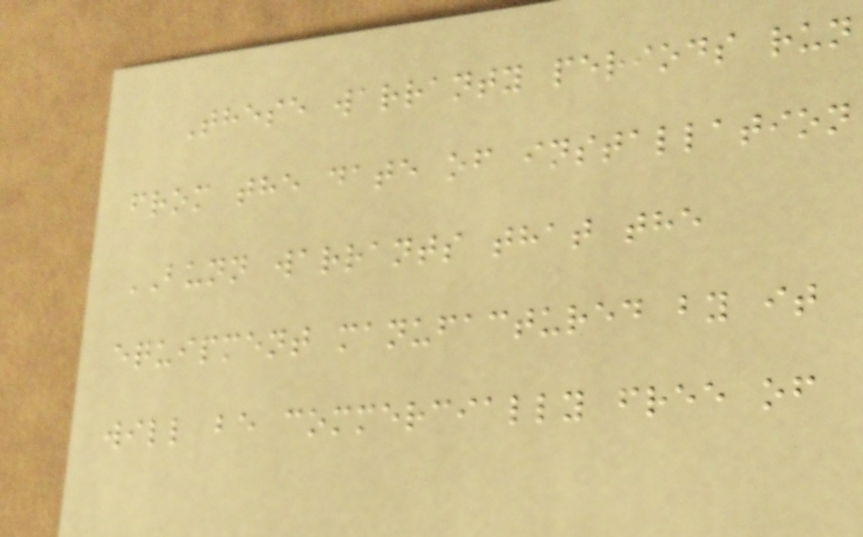These warranty periods run
from the date of installation
BUNN warrants that the
equipment manufactured by it
will be commercially free of
